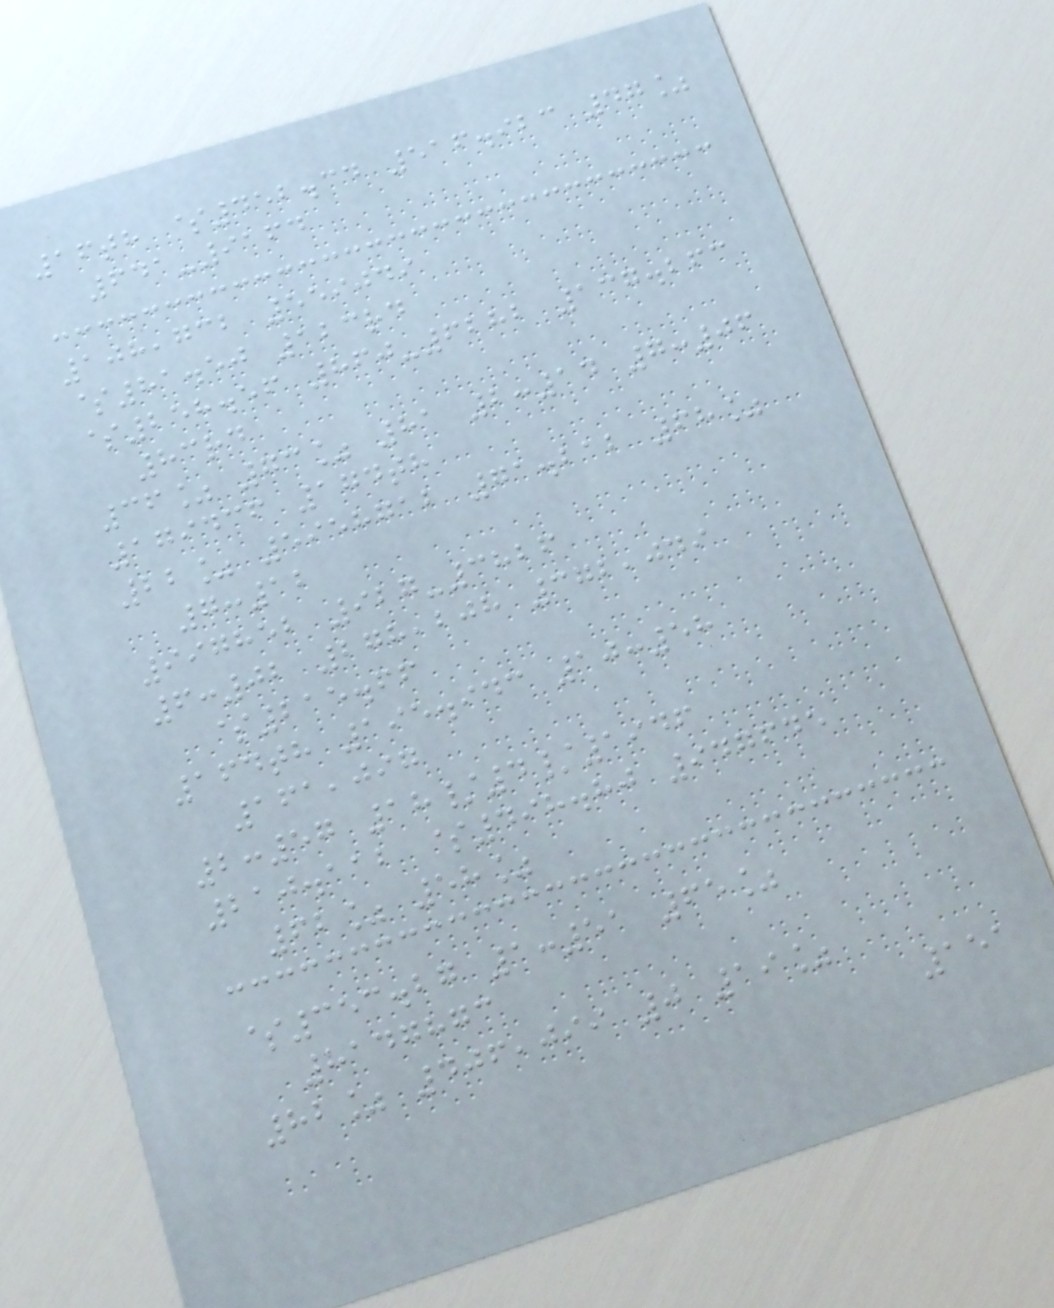16th $452.34 516.923 47%
641-9164
108,732 559049
$81.50 123rd
$258.56 860-6282 137.263
83rd
36% 73% 81 2:14 7:06
179436 174th
22% 5958712 71.212 68%
7:12
997852 927-3826
6:02 278,208 372,049
$215.66
164th 195.943 10:58
161,097
2:57 18/4/1946
210.112 $498.80 947645
62% 58%
$353.27 1:51 65%
8147873
82% 406,099 0 19%
151
